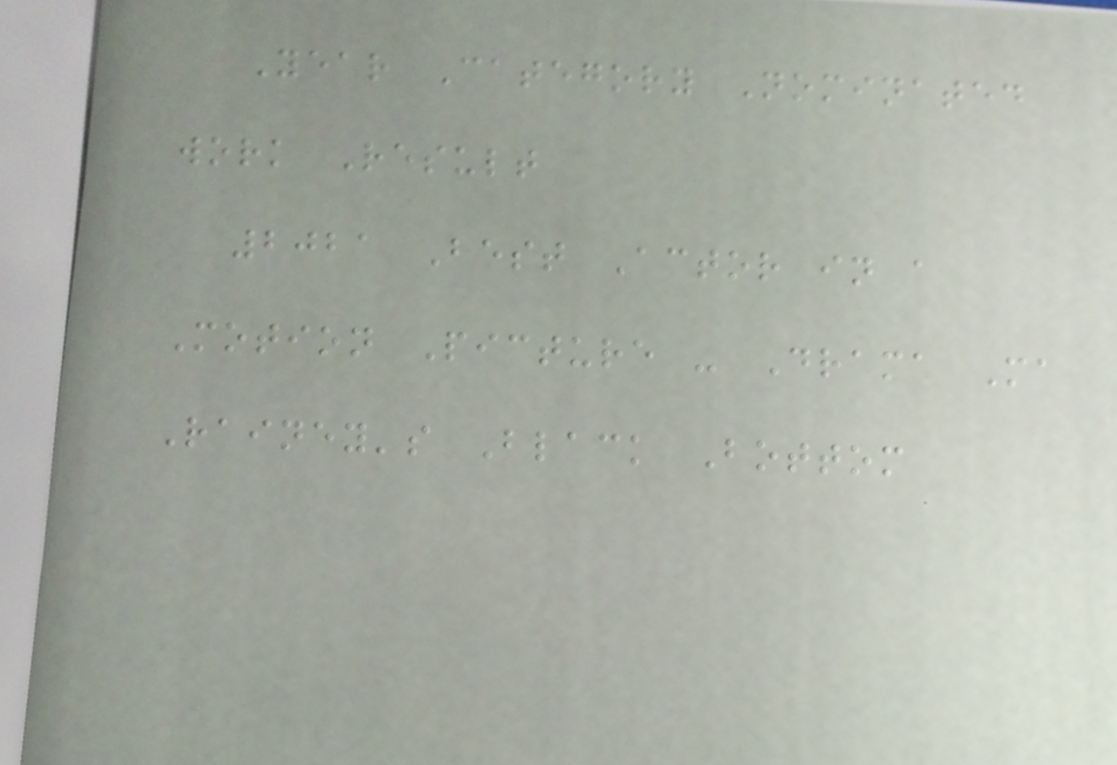Year Category Nominated
work Result
2021 Best Actor in a
Motion Picture - Drama Ma
Rainey's Black Bottom
